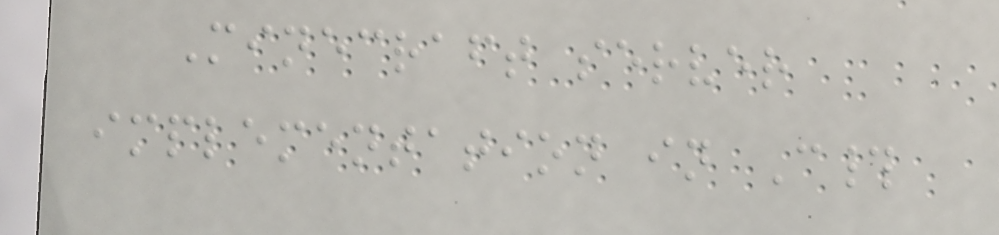Minecraft server
implementation in C#
